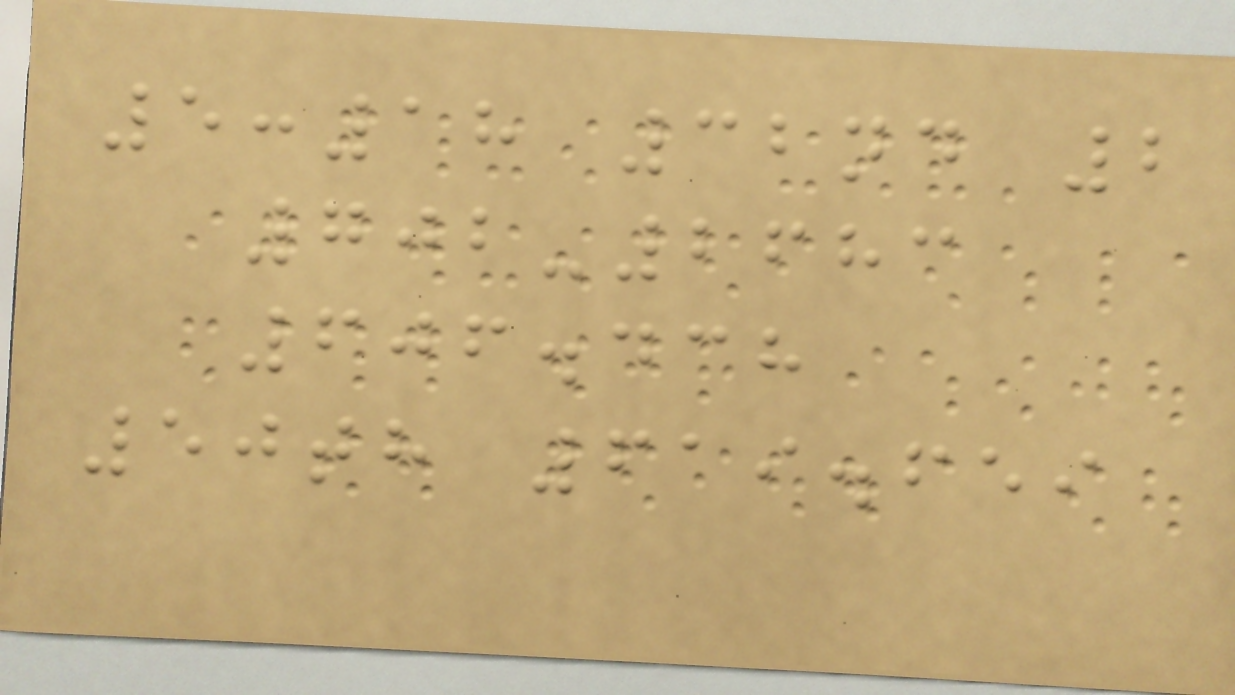5:18 32nd 2
702-2683
606.438
50th 619.659
